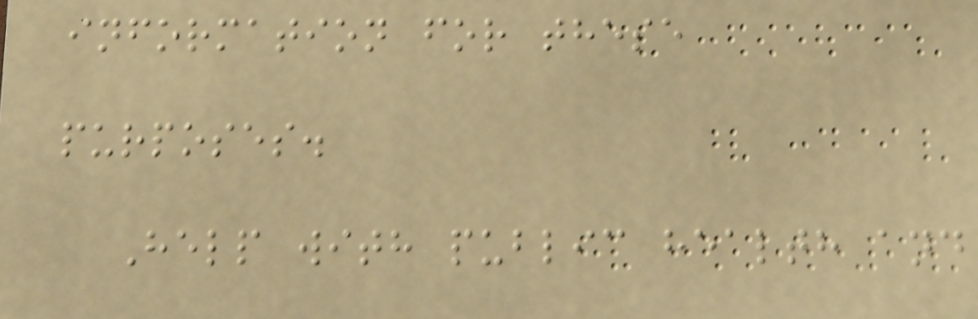information for these
purposes.
Help with public health and
